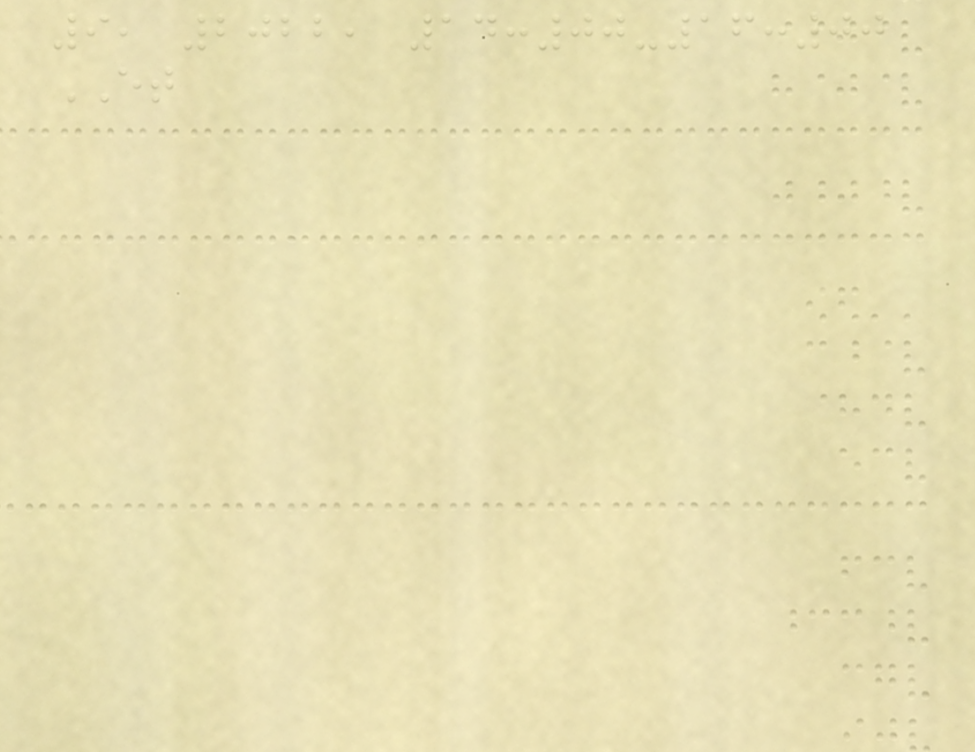9, 2022, 14:00-16:00
ET
